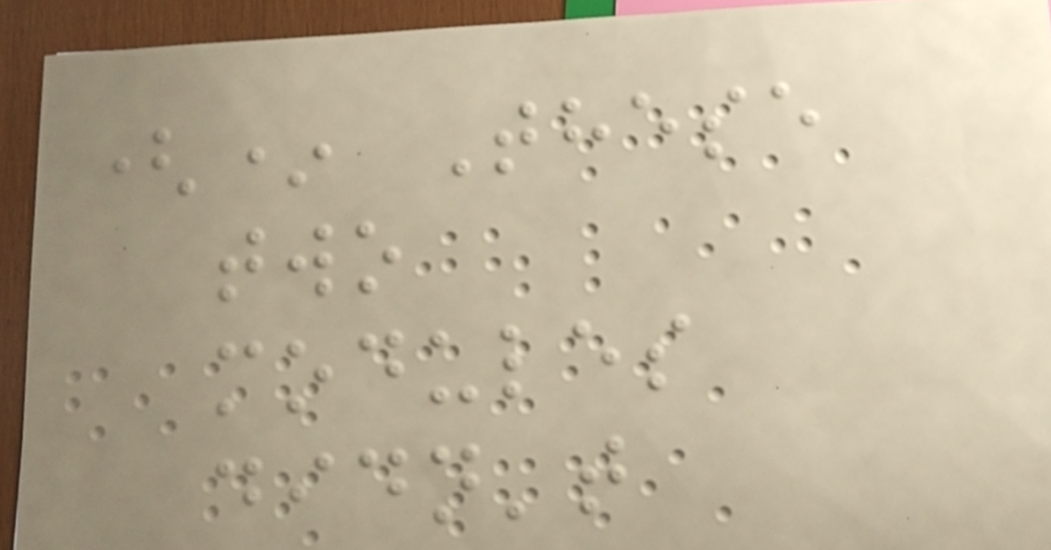(* These
two
modules
didn't
